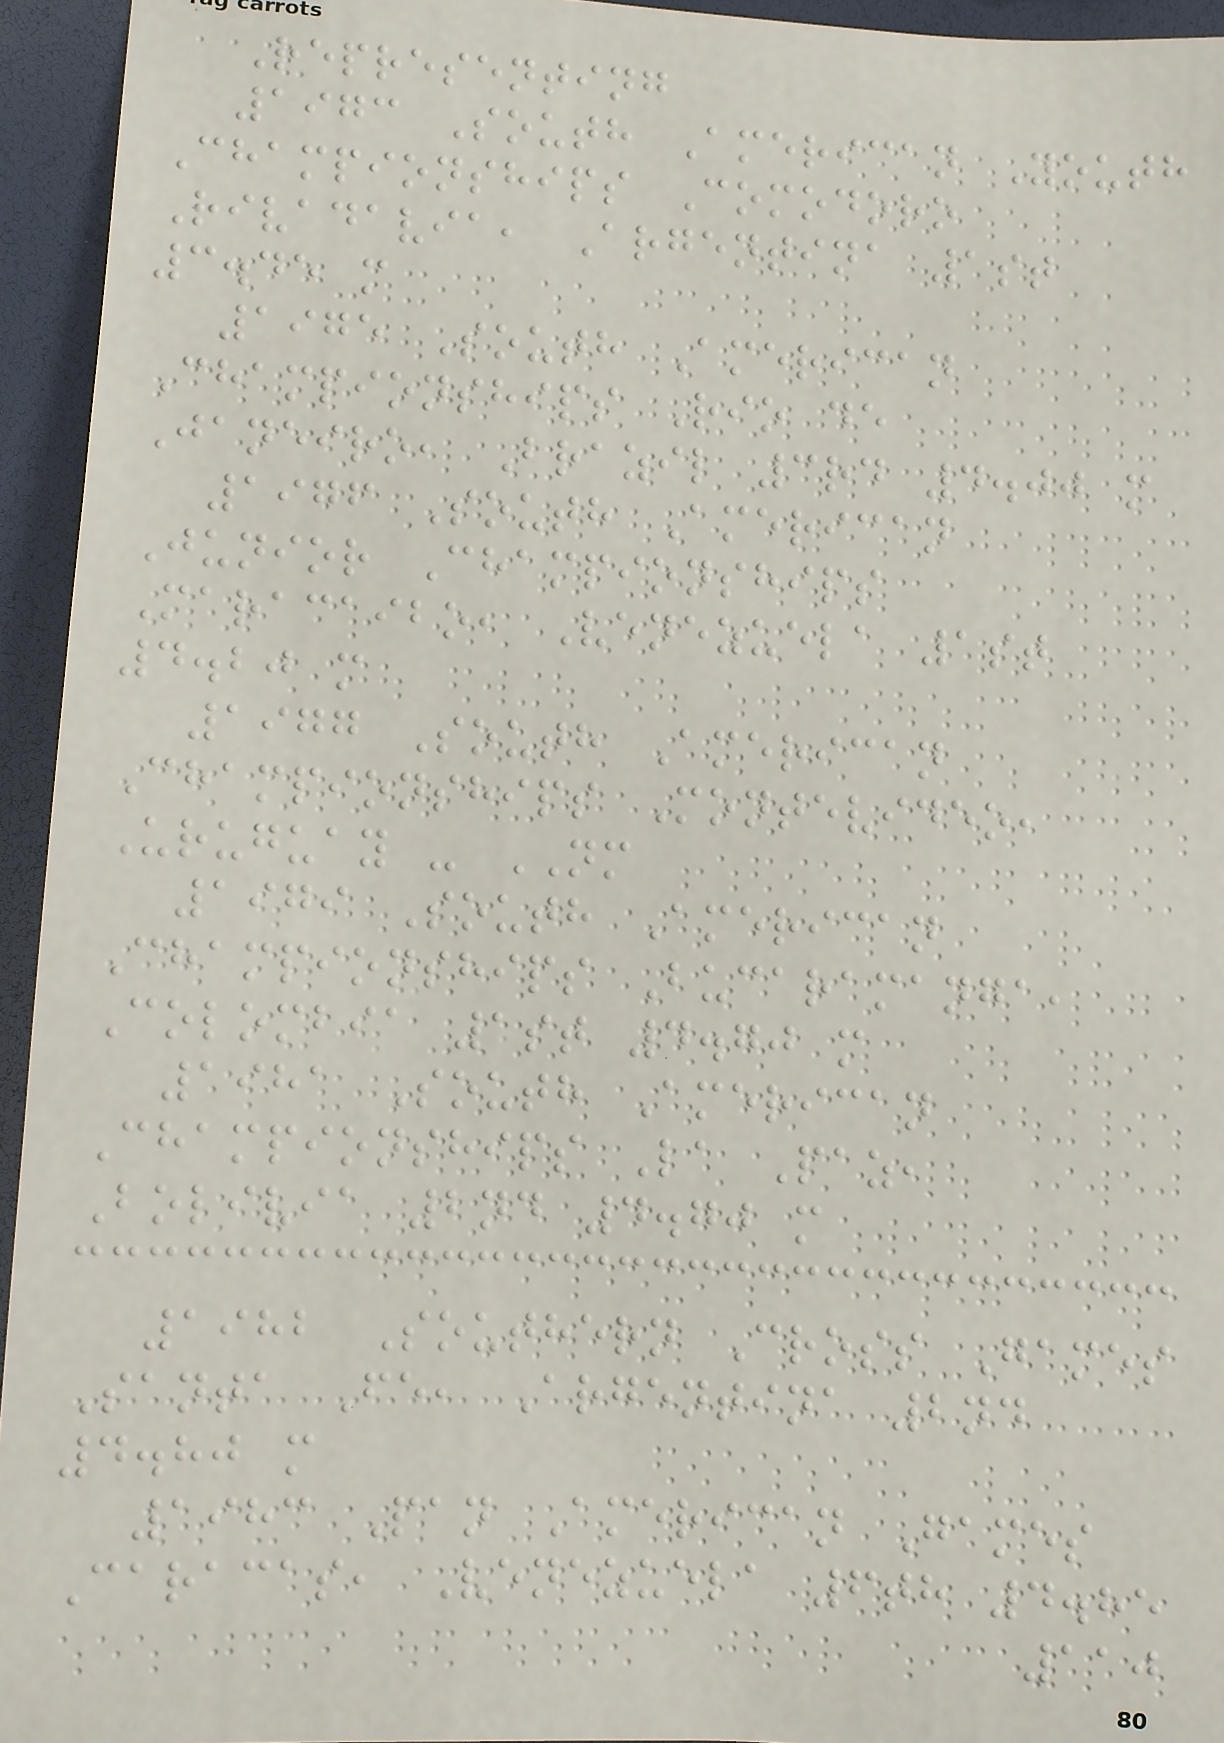Representing
1973 South American Youth
Championships Comodoro
Rivadavia, Argentina 1st
3.45 m
1975 South American
Championships Rio de
Janeiro, Brazil 3rd 4.00 m
1976 South American
Junior Championships
Maracaibo, Venezuela 1st
4.20 m
1977 South American
Championships Montevideo,
Uruguay - NM
1979 South American
Championships Bucaramanga,
Colombia 1st 4.70 m
1981 South American
Championships La Paz,
Bolivia 2nd 4.70 m
1982 Southern Cross Games
Santa Fe, Argentina 2nd
4.80 m
1983 Pan American Games
Caracas, Venezuela 6th 4.85
110
